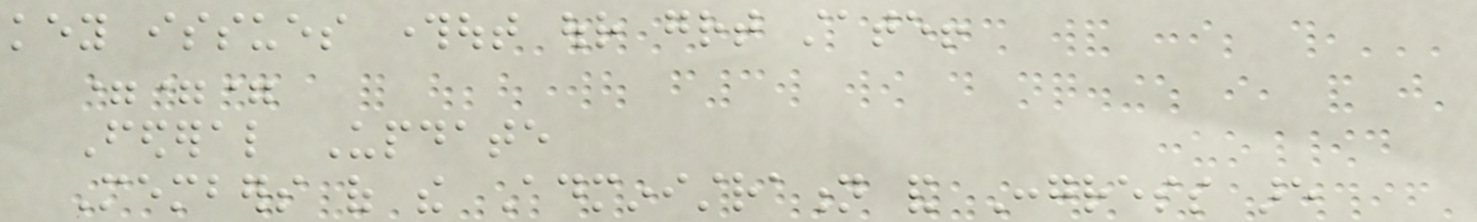key issues throughout our great state!
===
Federal Update
Members of the Administration and Congress are
